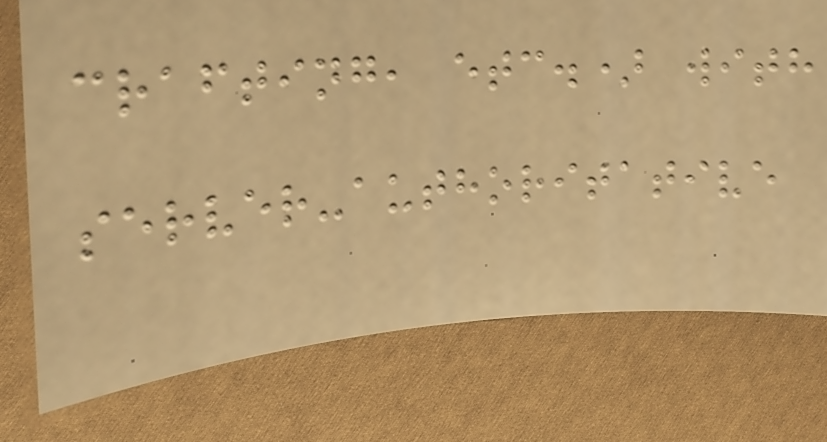crafting, etc.) with
server-authoritative
